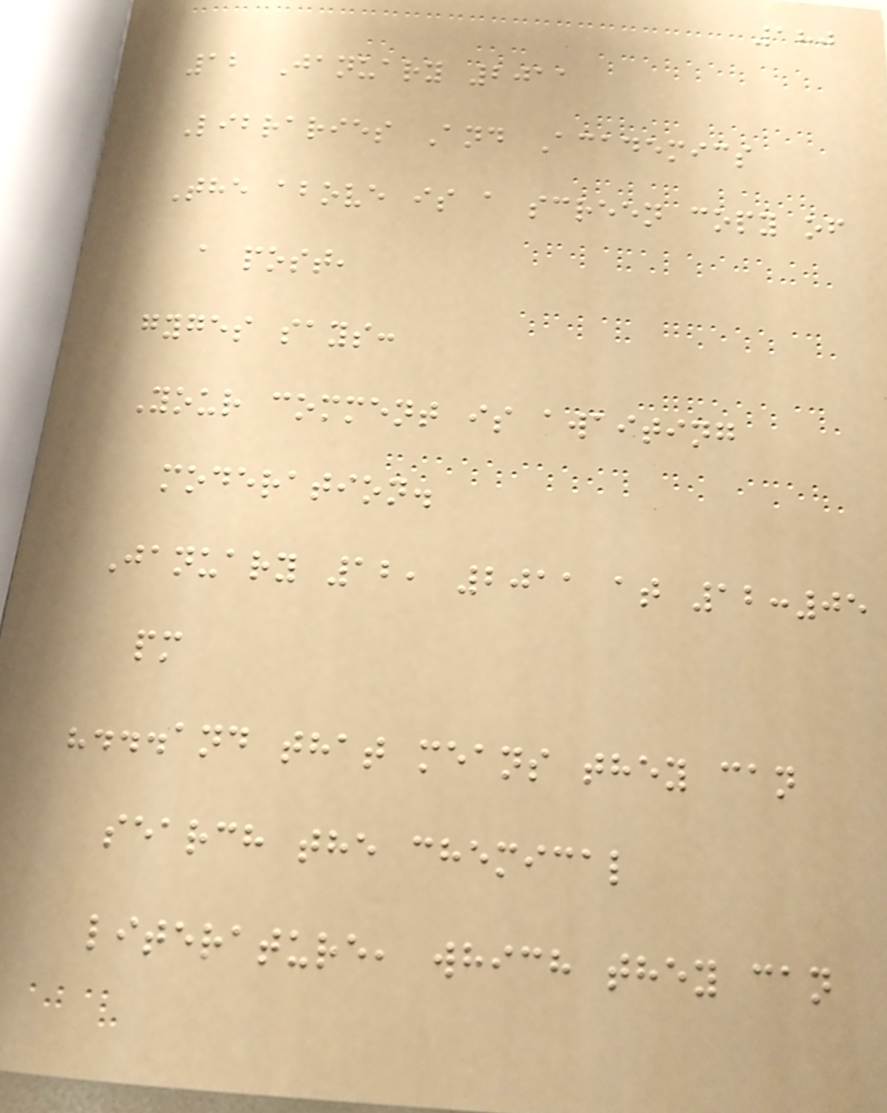180
12 January 2011
Libraries And Academics
The above is a screen copy of
a post,
gyges says:
Your comment is awaiting
moderation.
January 12, 2011 at 12:05
pm
"...and that means they can
search the chemical
literature, which they can
